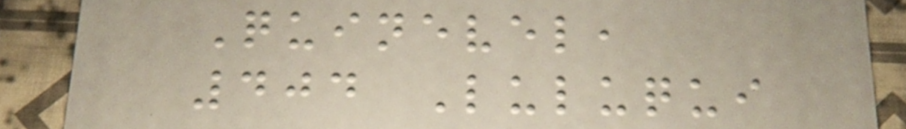Quinevel,
404 Luluqui
